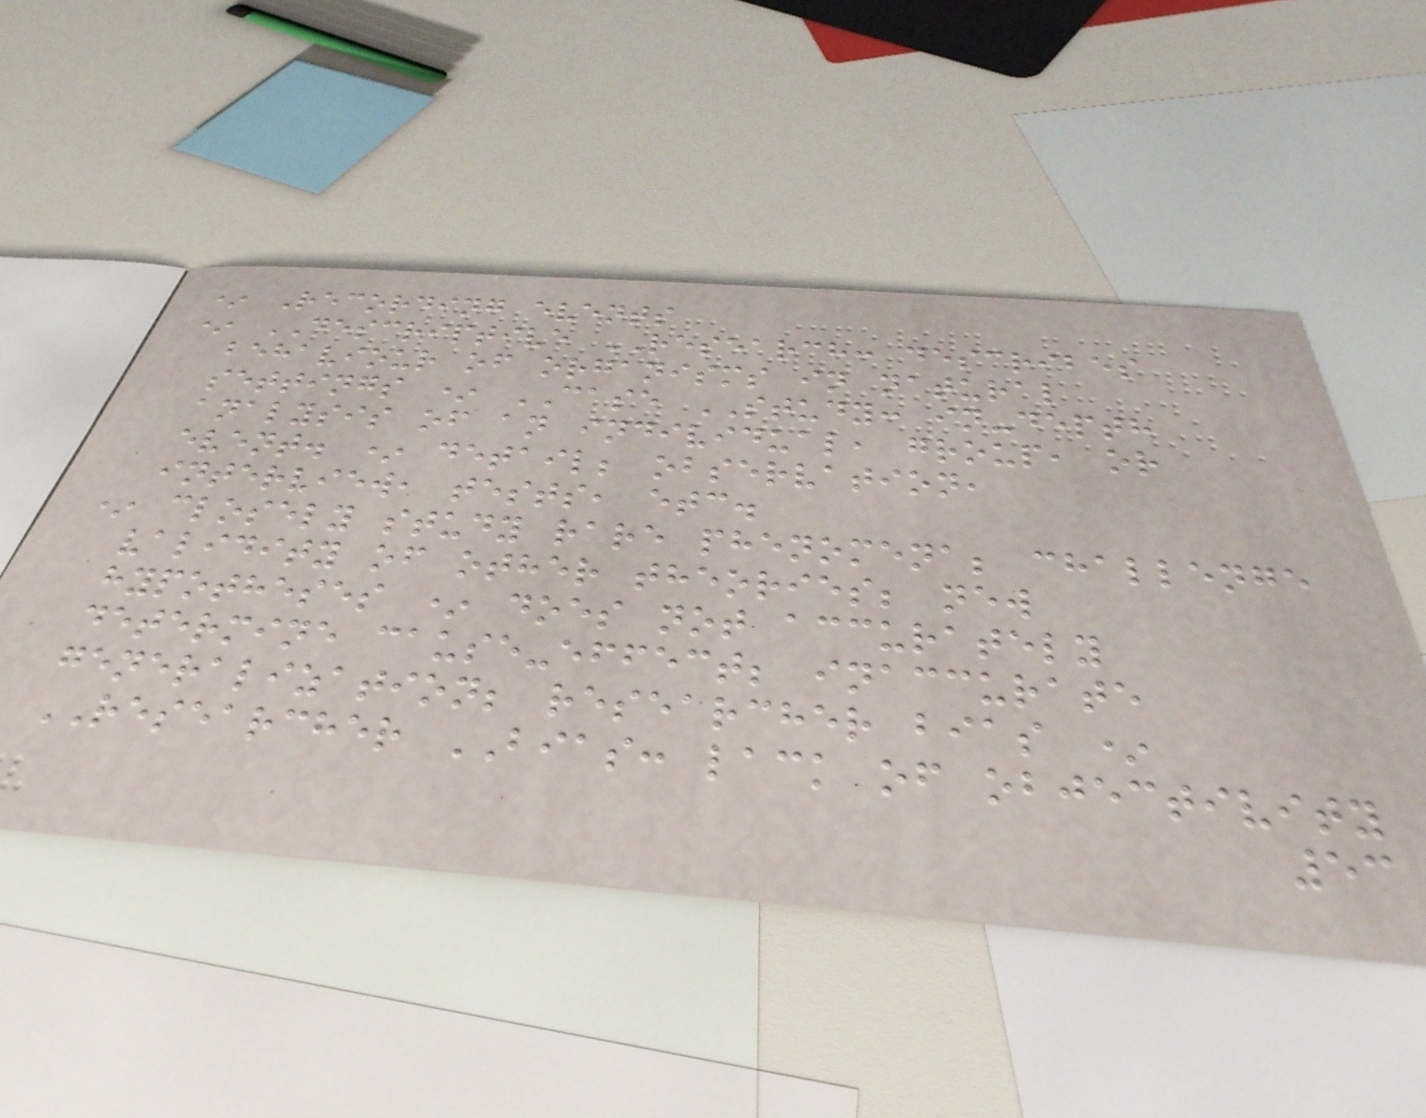* Recording events
* DESCRIPTIVE RESEARCH: describes
behaviour of organisms in natural
settings * CASE STUDY: in-depth
analysis of an individual, group, or
event. * detail; observation,
interview, tests, etc.
* closely study rare phenomena; challenge
validity of other theories; new
hypotheses * does not accurately
determine cause-effect; inaccurate
generalization; researcher bias *
RESEARCHER BIAS: lack of objectivity
53
